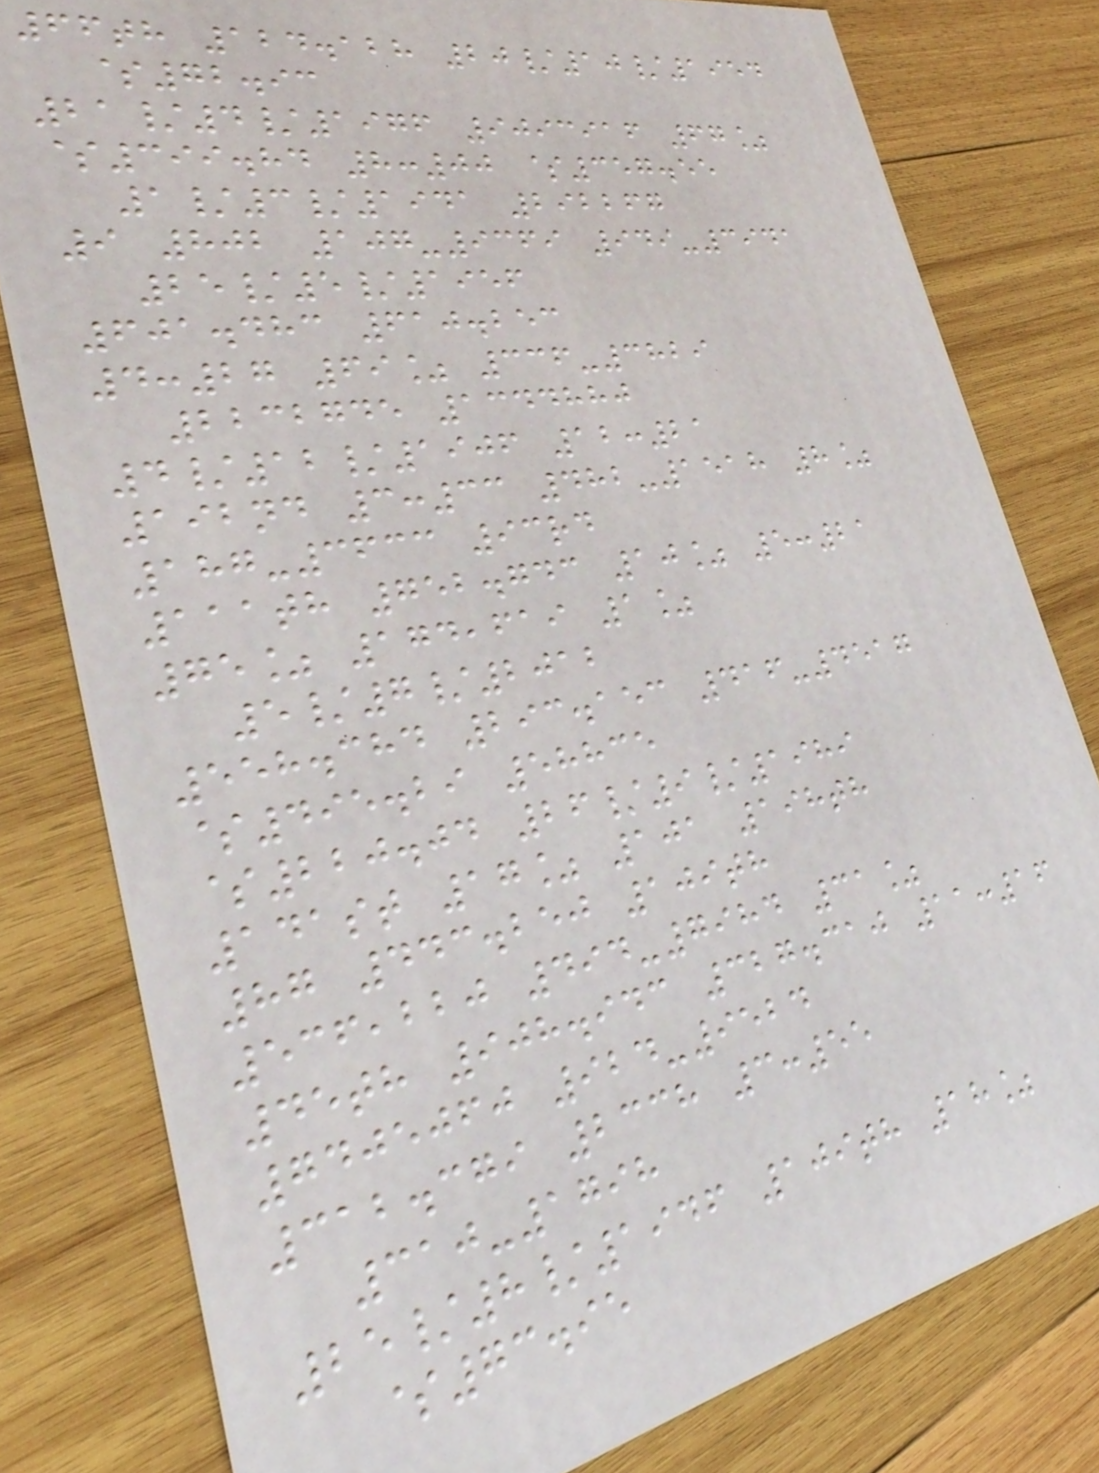66th 124.128 20/10/1954
$72.93
21/4/1976 9093916 67%
$399.84 8:00 $357.55
1/3/1941 292267
9 802 107-9369 949-3941
25/5/1956
601.483 610.253
4:27 69% 336-3829
2232745 1344880
4/12/1906 12:21
192nd 3:33 482-1518 8%
187-3633 93rd
111th 752.743 10% 5:21
75% 174,619 1%
5/7/2012
558.384 293.153 416-4517
$495.29 58835
$220.04 26/9/1989
141st 17% 101 198th
87 443.250 109th
536,220 494-7984 31%
45th 908.943 327.310 11:16
7405060 924-9524
312.379 2338 3:55
310-1798
25/8/1946 109th 18%
$73.95
